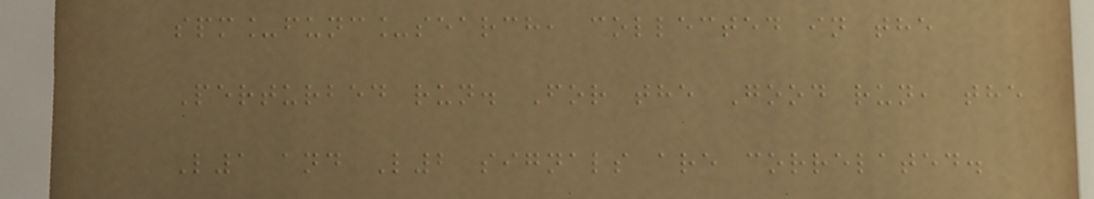spm_func_search, collected in the
Perturbed run. For the Good run, the
L1 and L2 signals are correlated.
